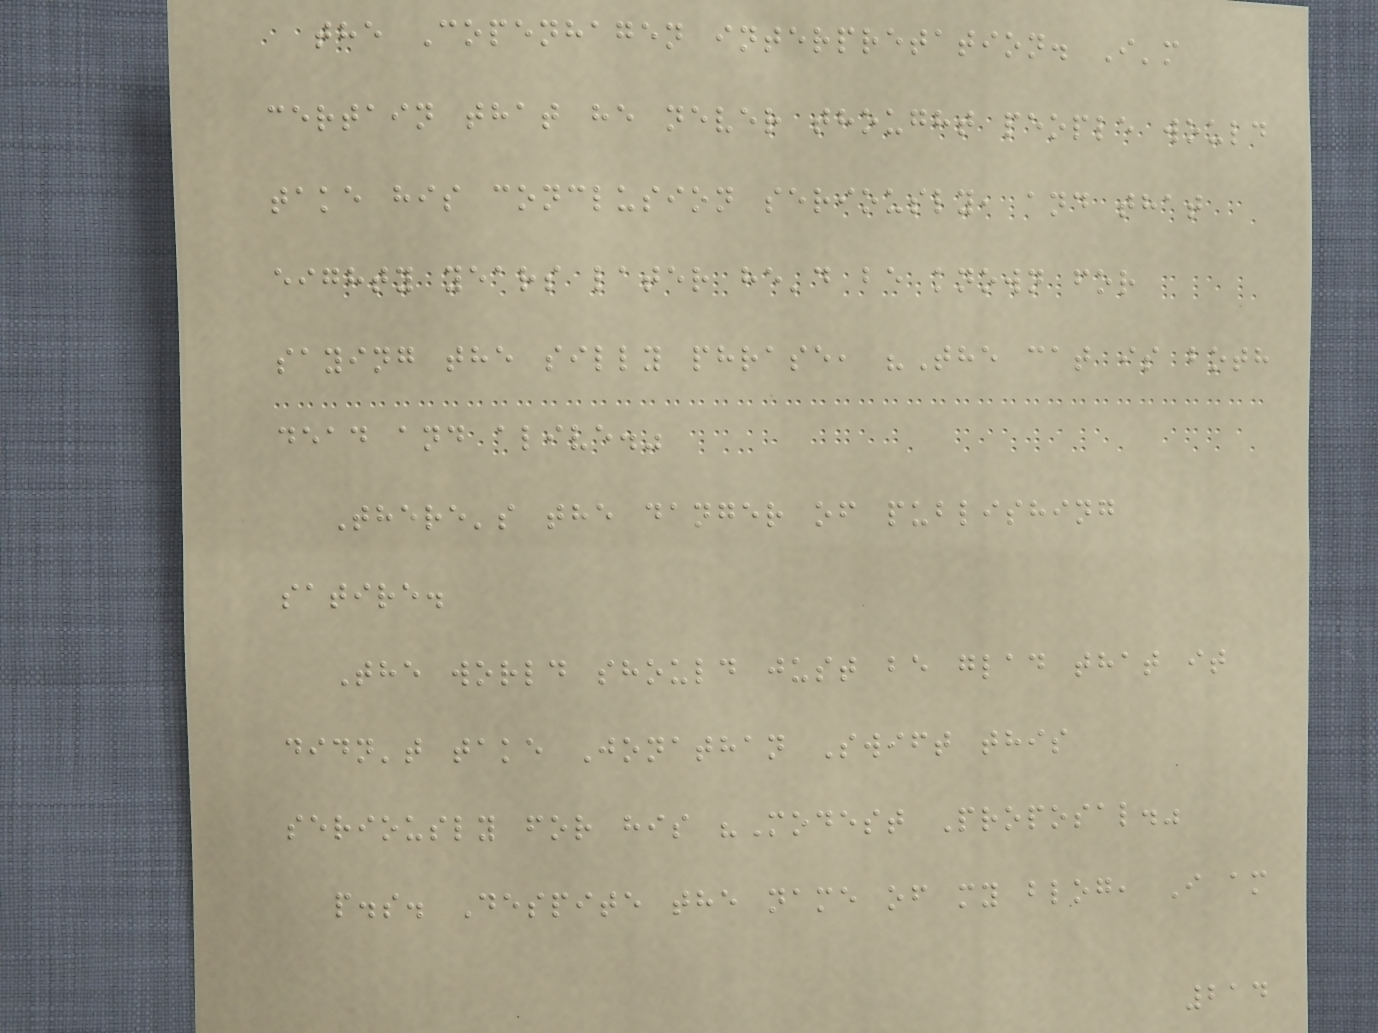the Copenhagen interpretation. I'm
certain that he never thought people would
take his conclusion seriously, and that
eighty years later he'd be known for
saying the silly phrase, "The cat is both
dead and alive."
There's the danger of publishing
satire.
The world should just be glad that it
didn't take Jonathan Swift this
seriously for his "Modest Proposal."
p.s. Despite the name of my blog, I am
214
